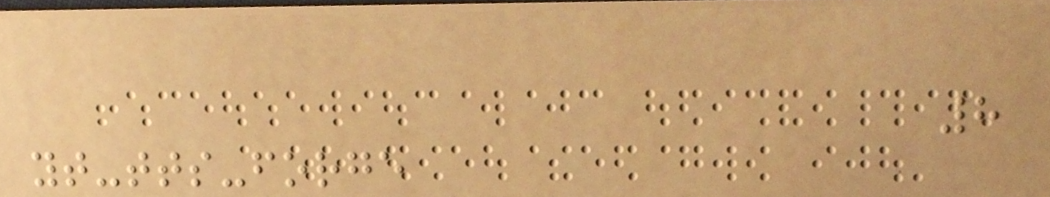8
yt-tts-forge
